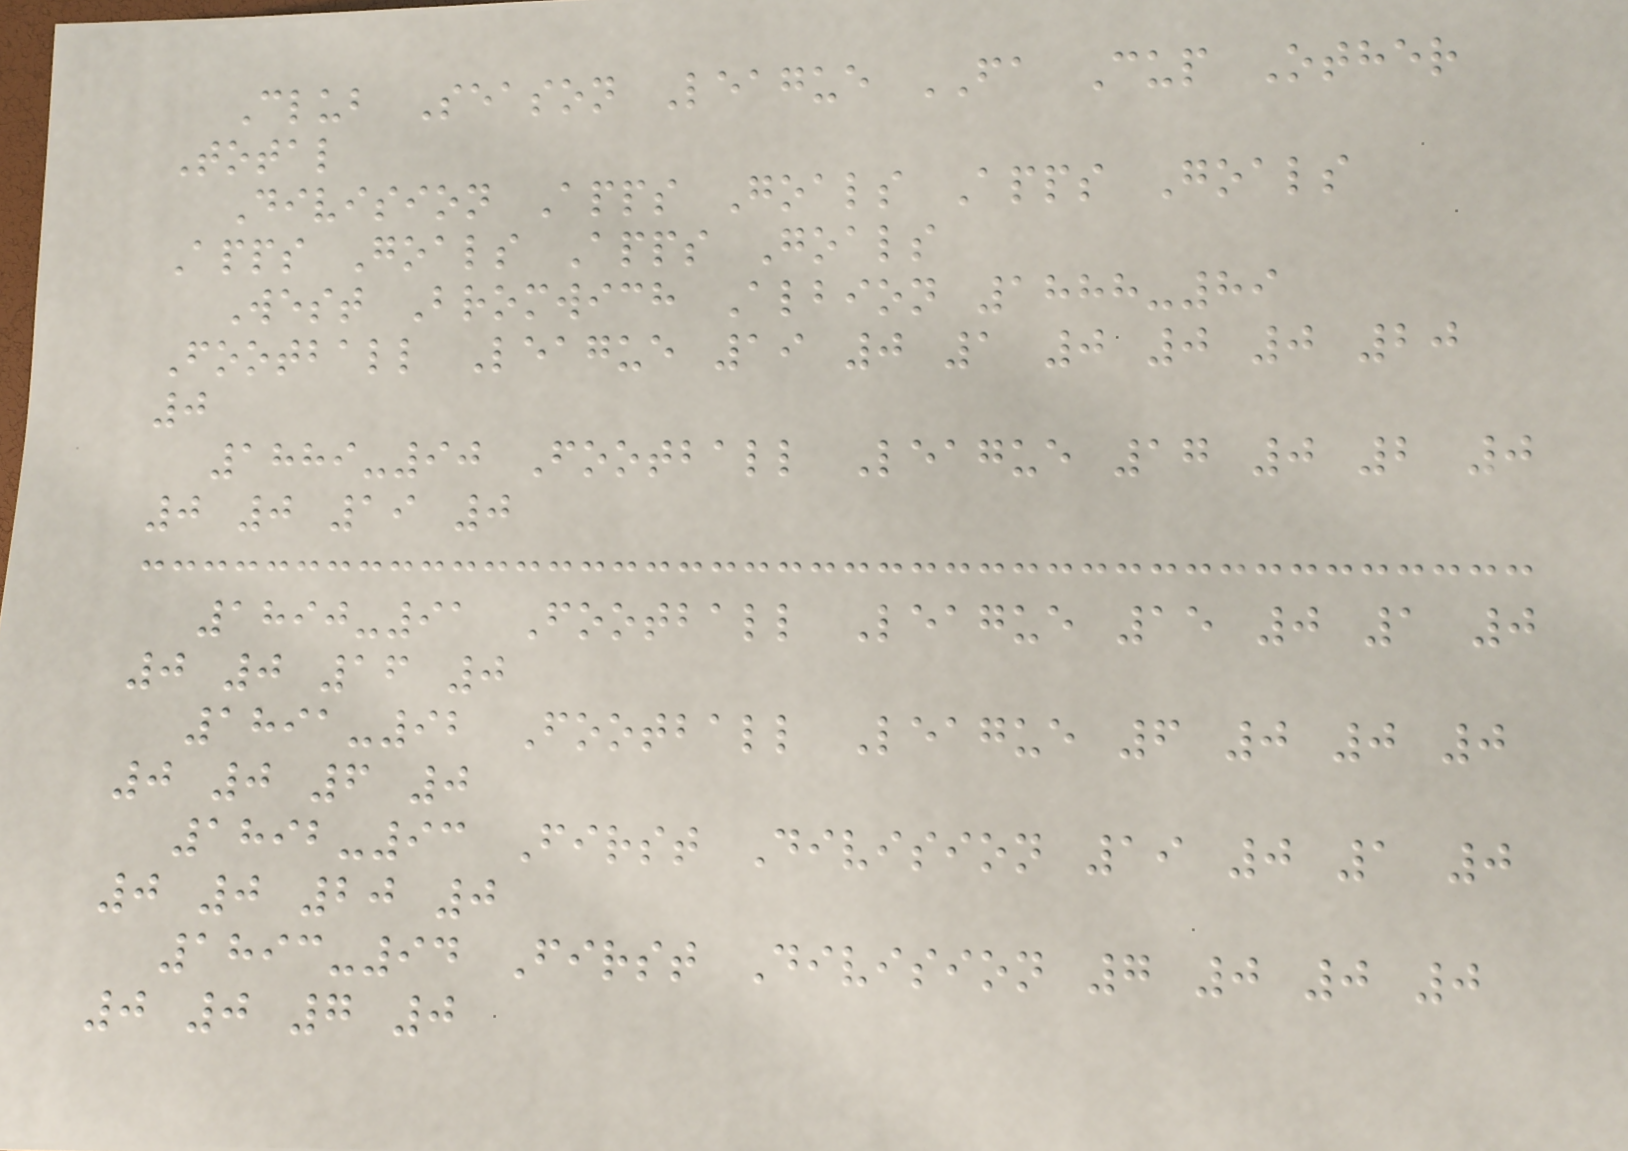Club Season League FA Cup Other
Total
Division Apps Goals Apps Goals
Apps Goals Apps Goals
West Bromwich Albion 1888-89
Football League 19 0 1 0 0 0 20
0
1889-90 Football League 17 0 2 0
0 0 19 0
1890-91 Football League 15 0 1 0
0 0 16 0
1891-92 Football League 6 0 0 0
0 0 6 0
1892-93 First Division 19 0 1 0
0 0 20 0
1893-94 First Division 7 0 0 0
0 0 7 0
